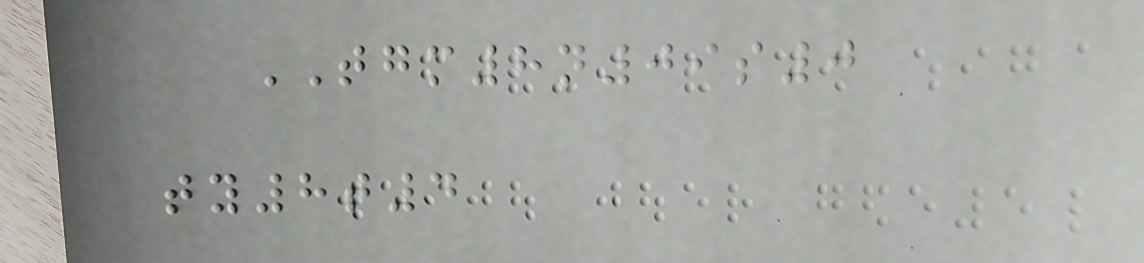TGM8n09s0
ty8t4
